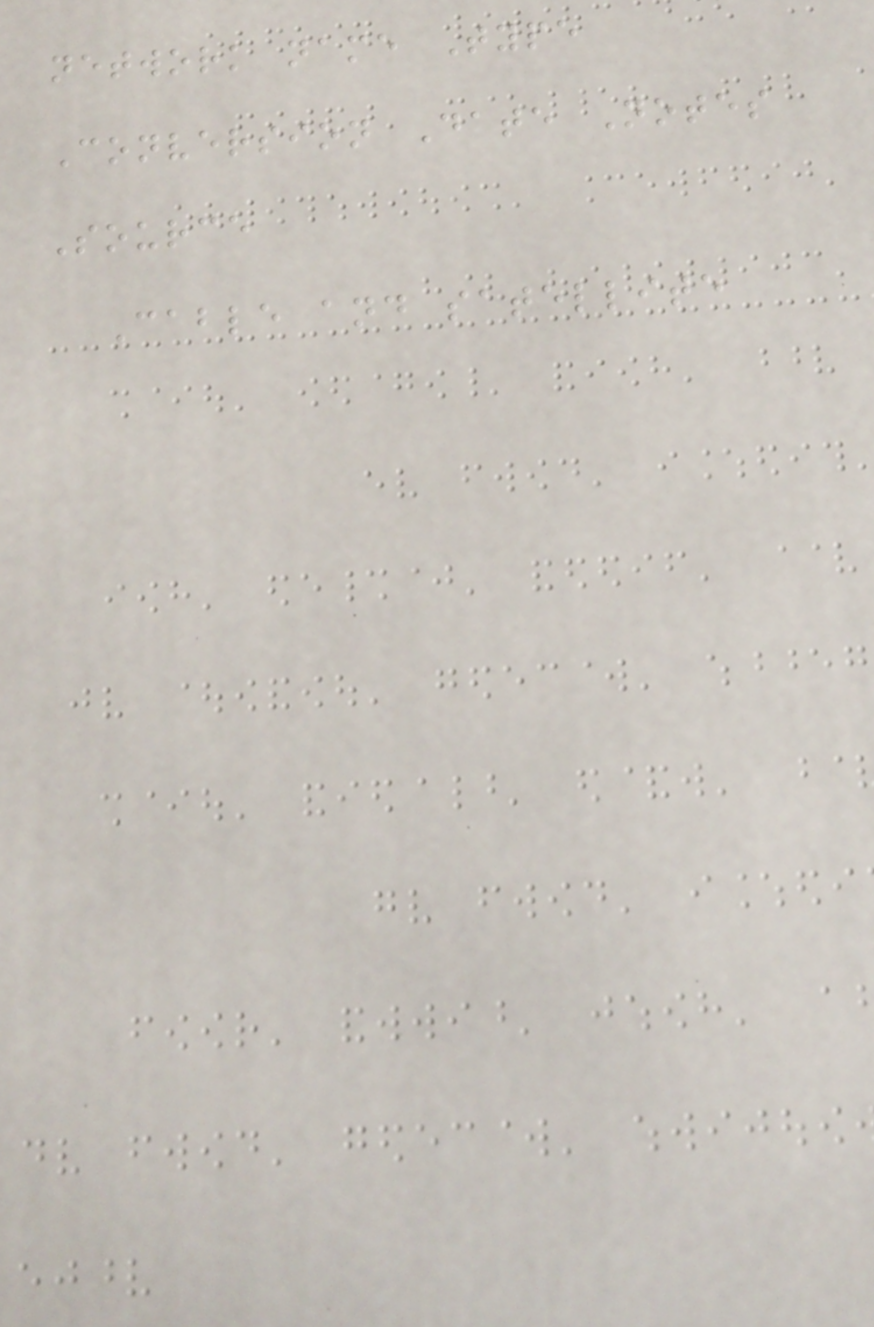network name Type
Conversion Date Notes
Source
Cable and satellite
